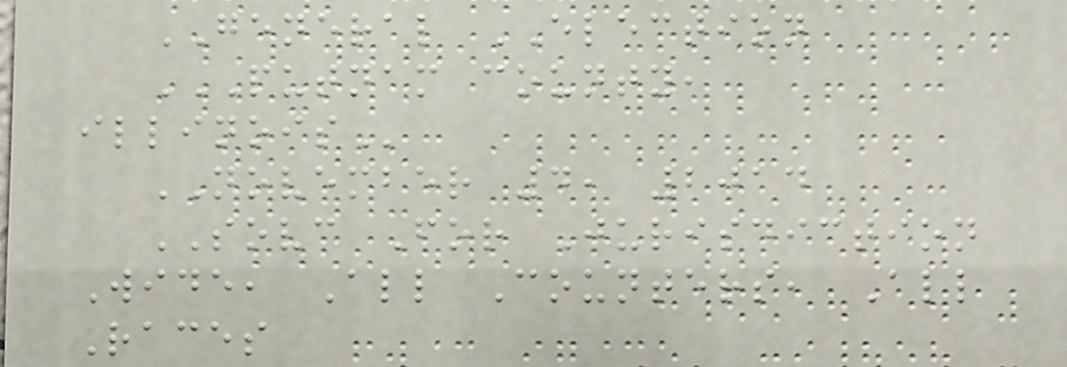GENERAL ELECTION
PUTNAM COUNTY,
ILLINOIS
NOVEMBER 4, 2014
SOVC For Jurisdiction
Wide, All Counters, All
Races
